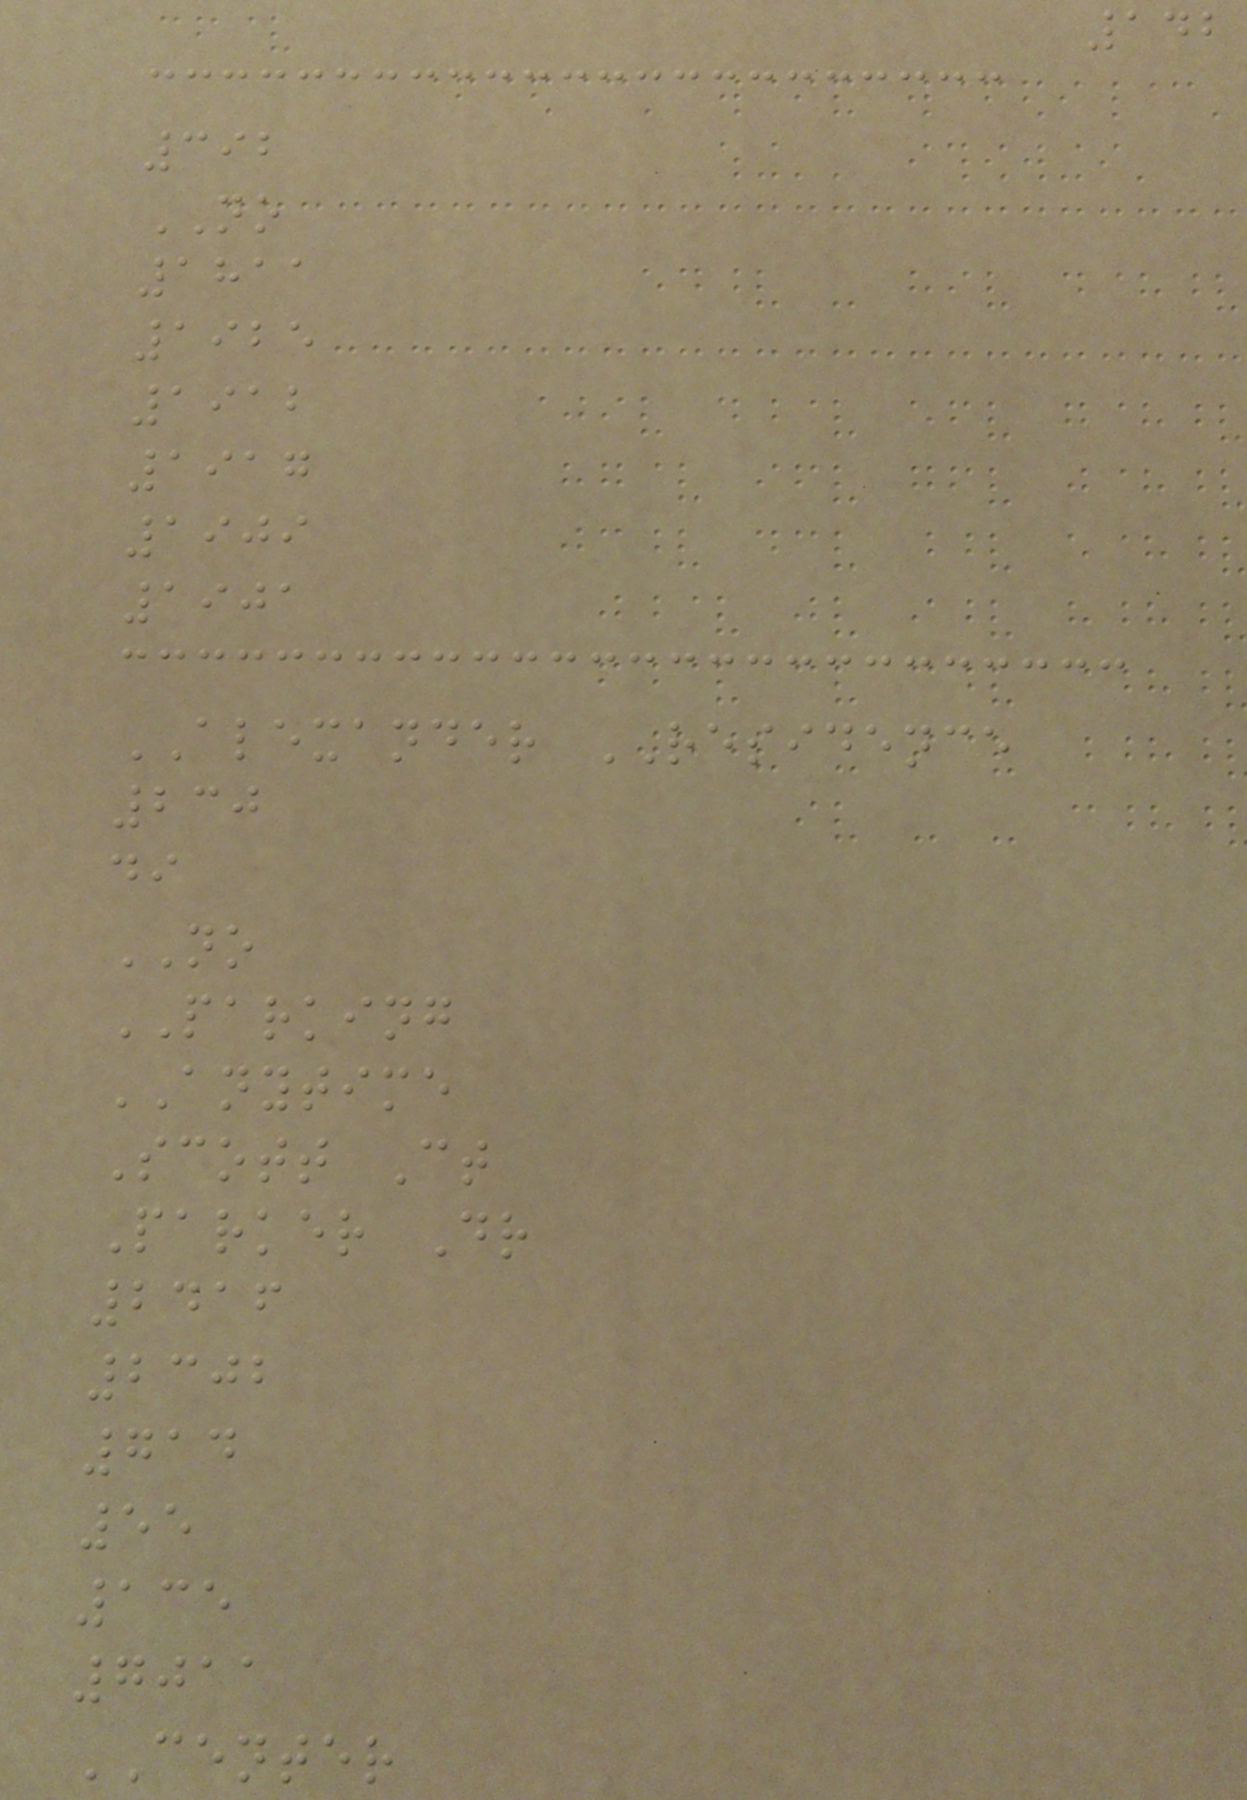142
392
NO
1811
1925
1912
1917
1909
1901
ALEXANDER RESIDENCE
230
di
NO
PARKING
ANYTIME
Scott Ct
Parker Dr
2416
2302
714
55
135
7011
CENTER
